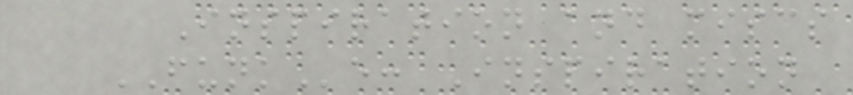Inspiration and miscs
FUNKe: Inspiration
